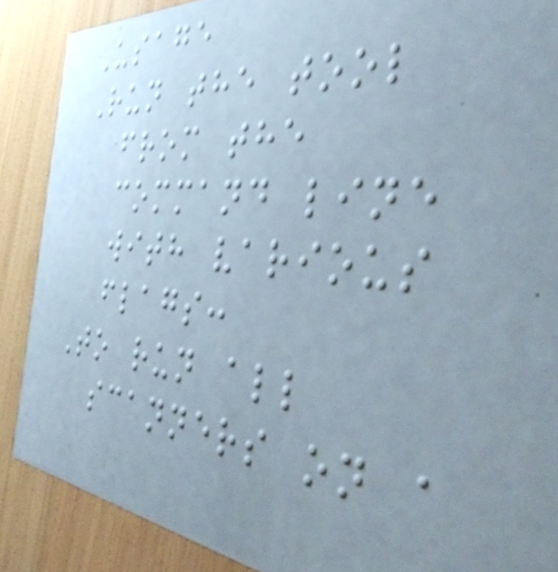Usage
Run the tool
from the
command line
with various
flags:
To run all
scanners on a
